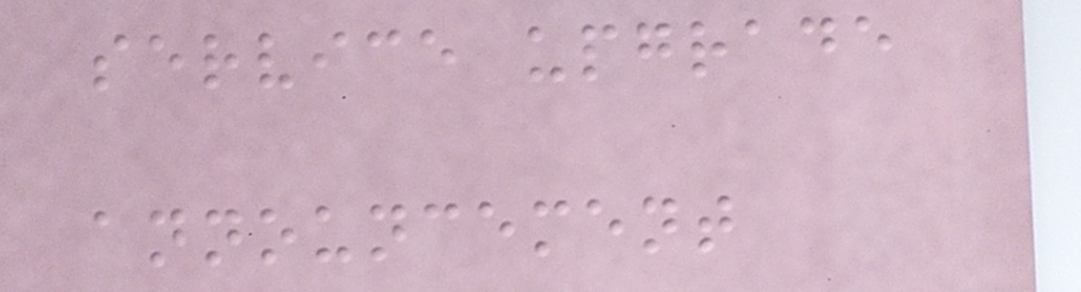service upgrade
announcement
